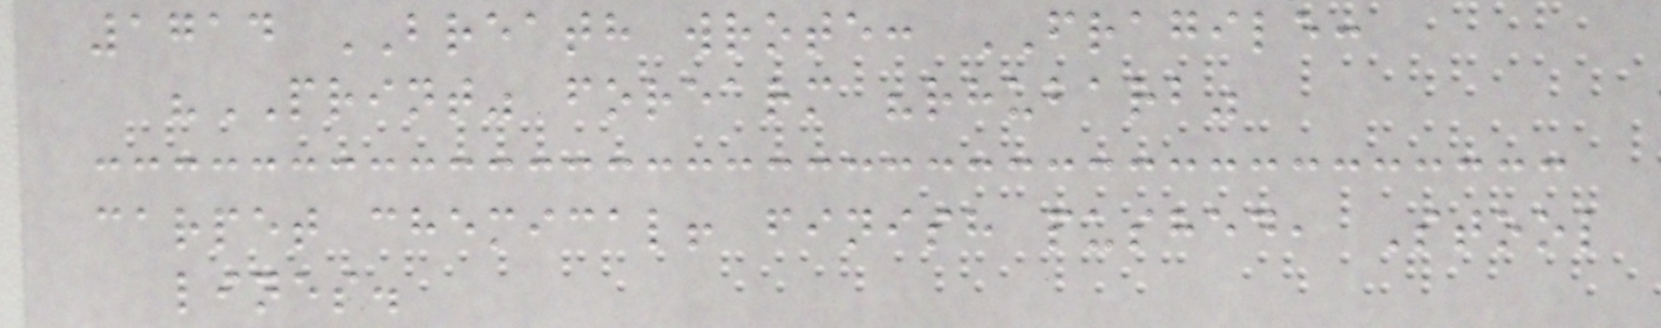1714 BREATH wrote: FRAGILE:
"PRINT" forearm "rhubarb"
carpet chemical! finish pushed, Stool
lines.
